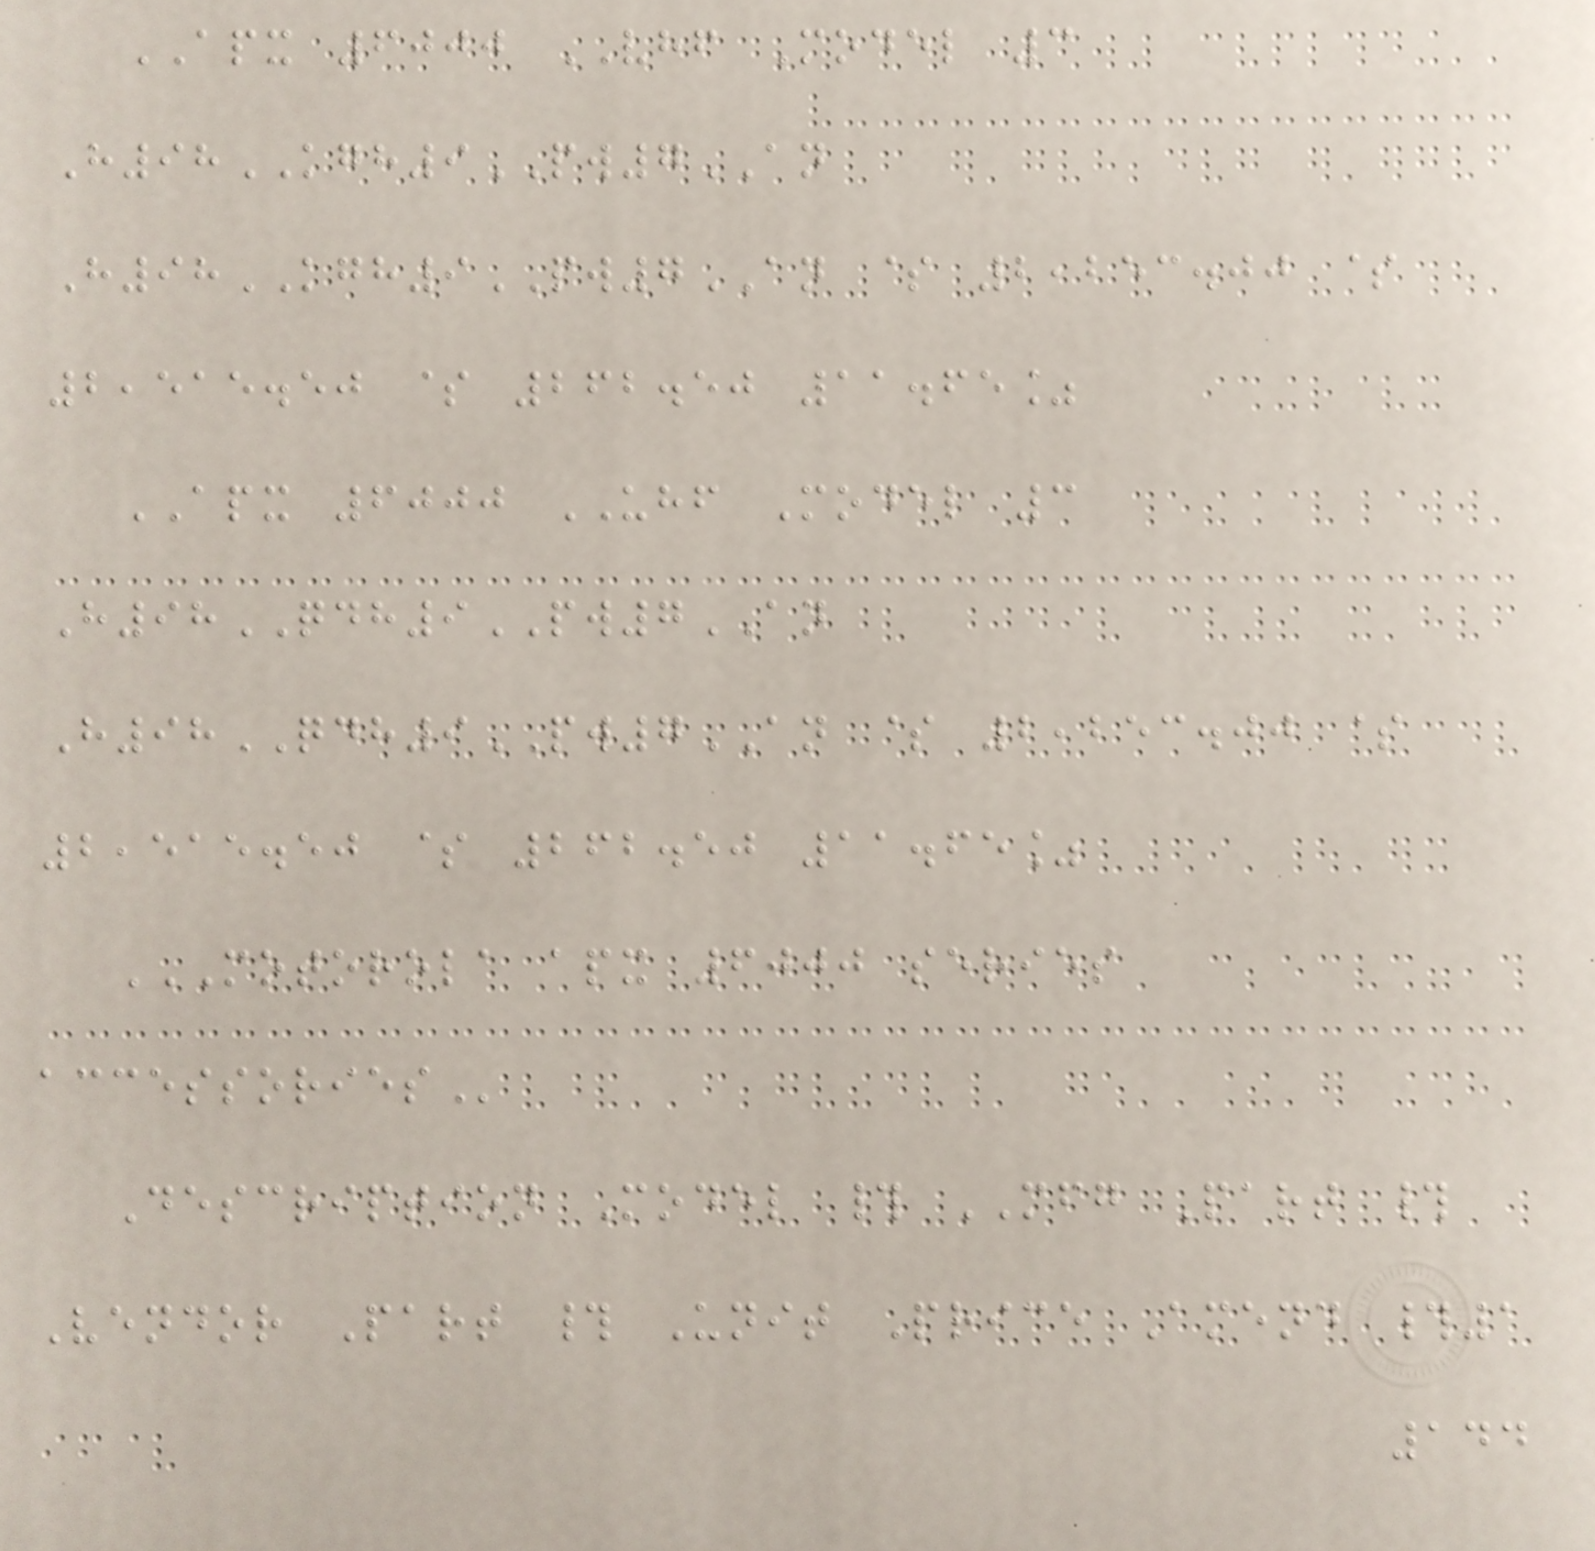APX 6000 VHF Model 3
H98KGH9PW7AN
H98KGH9PW7AN $ 2,253.00 $
2,515.50 $ 262.50 11.65%
APX 6000 UHF Model 3
H98QDH9PW7AN
H98QDH9PW7AN $ 2,253.00 $
2,515.50 $ 262.50 11.65%
MOTOROLA APX 6000 SERIES
ACCESSORIES
Description Model # MFG Part #
Vendor Part # Unit Price Amend #1
144
